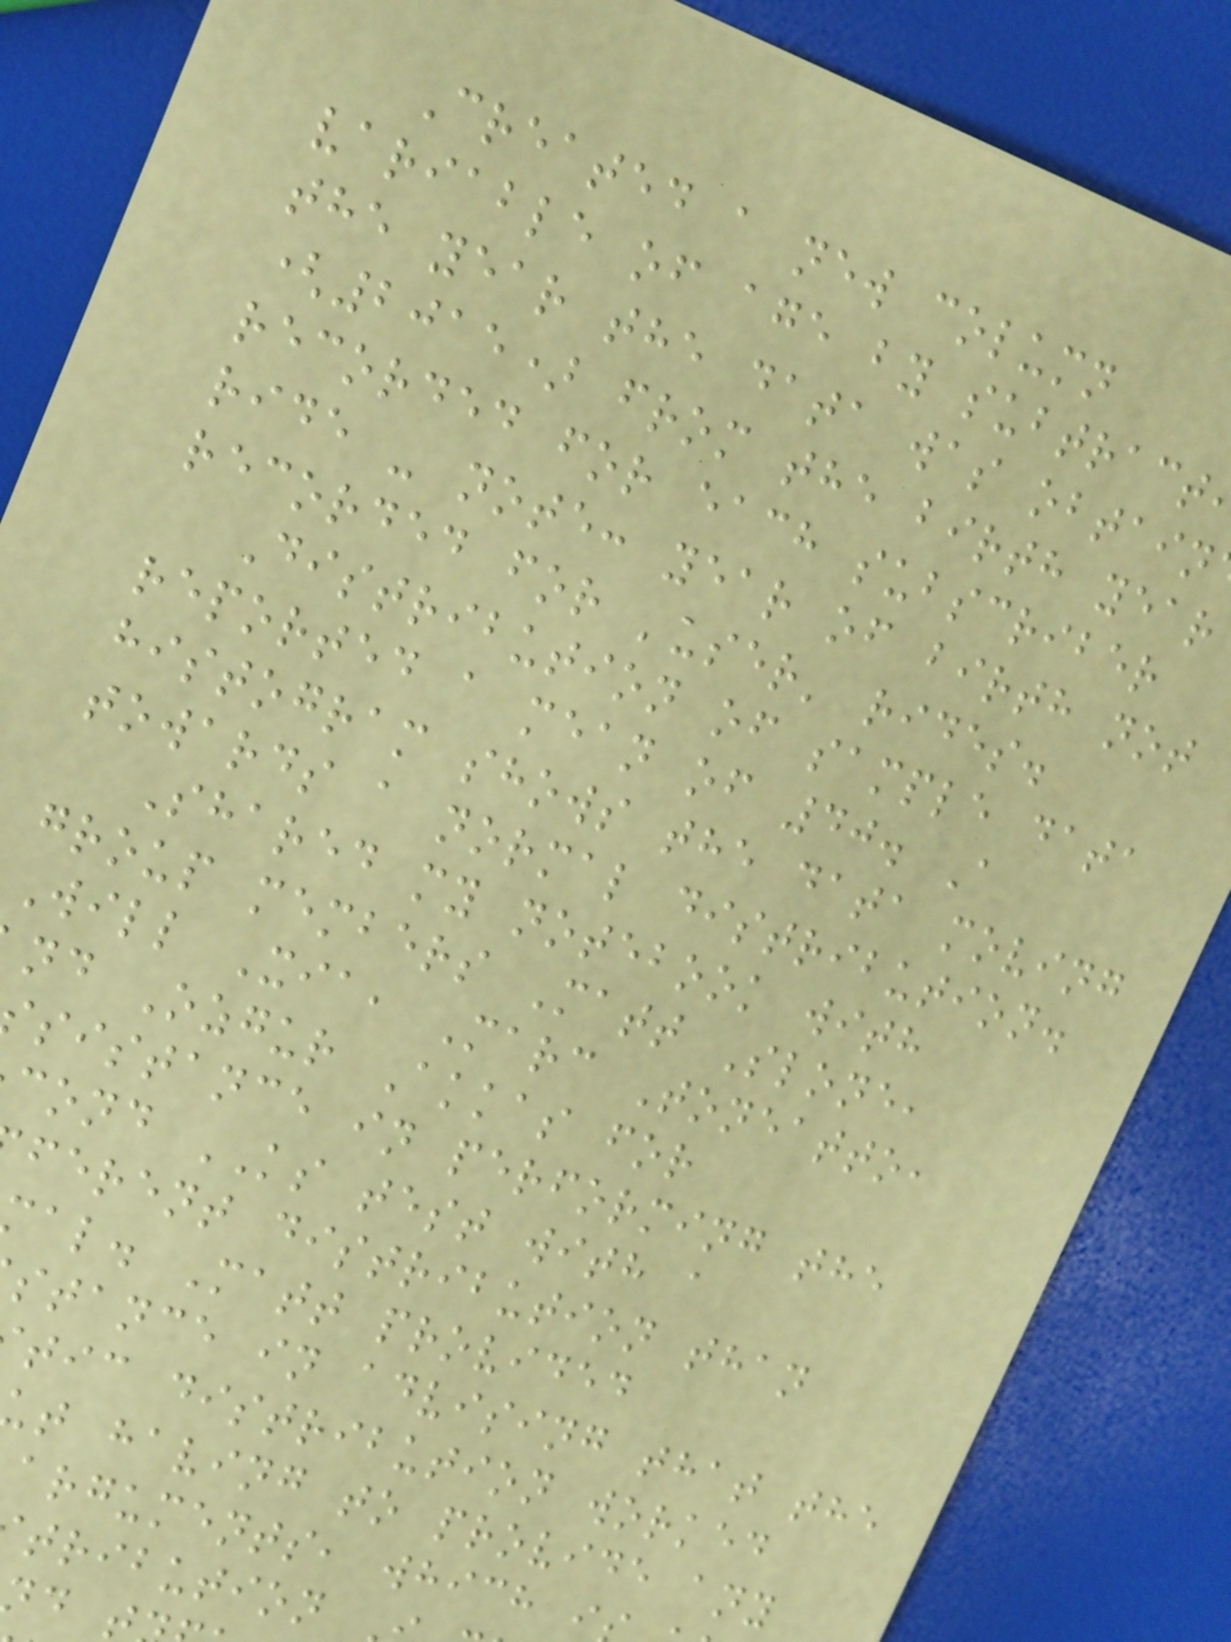Created a new column
variable of age by subtract
the year the data was obtain
(2015) from the birth year
recorded for each subscriber
ride - note: year of birth not
recorded for 'user' rides.
Distribution of sample data
reported a mean of 40. A
histogram shows the data moving
towards a normal distribution.
Shared my notebook with
group members Matt Slone,
Will Xia, Marc Toneatto,
nd Ozgur Akkas for
sistance in performing the
cond KS test with a
ferent distribution than
al. Matt provided
stance in advising that the
tic distribution worked
t having to provide any
arguments, which i
tribution
